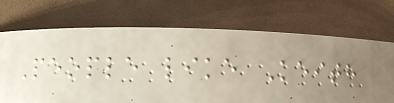People like Keith
